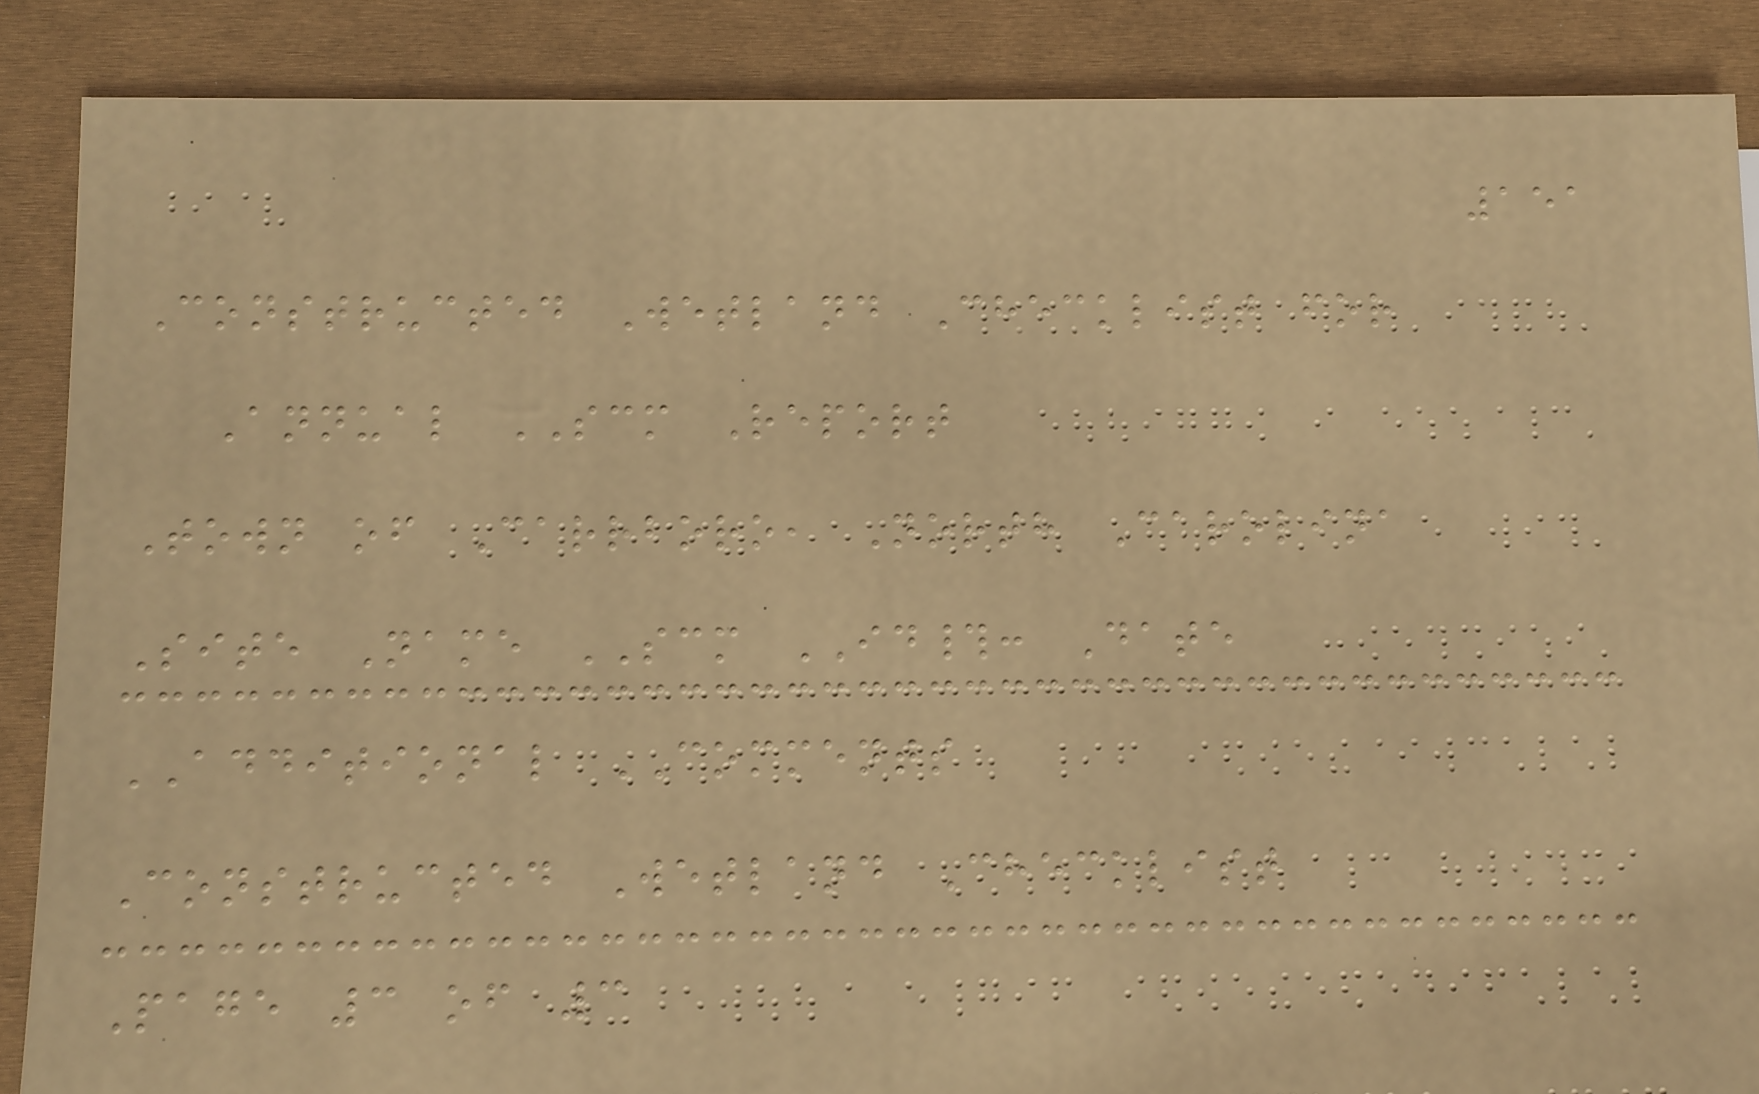151
Constructed Wetland Checklist for
Annual SCM Report
Town of Carrboro, North Carolina
Site Name SCM ID#: Date
ADDITIONAL COMMENTS
Constructed Wetland Checklist
Page 3 of 3
